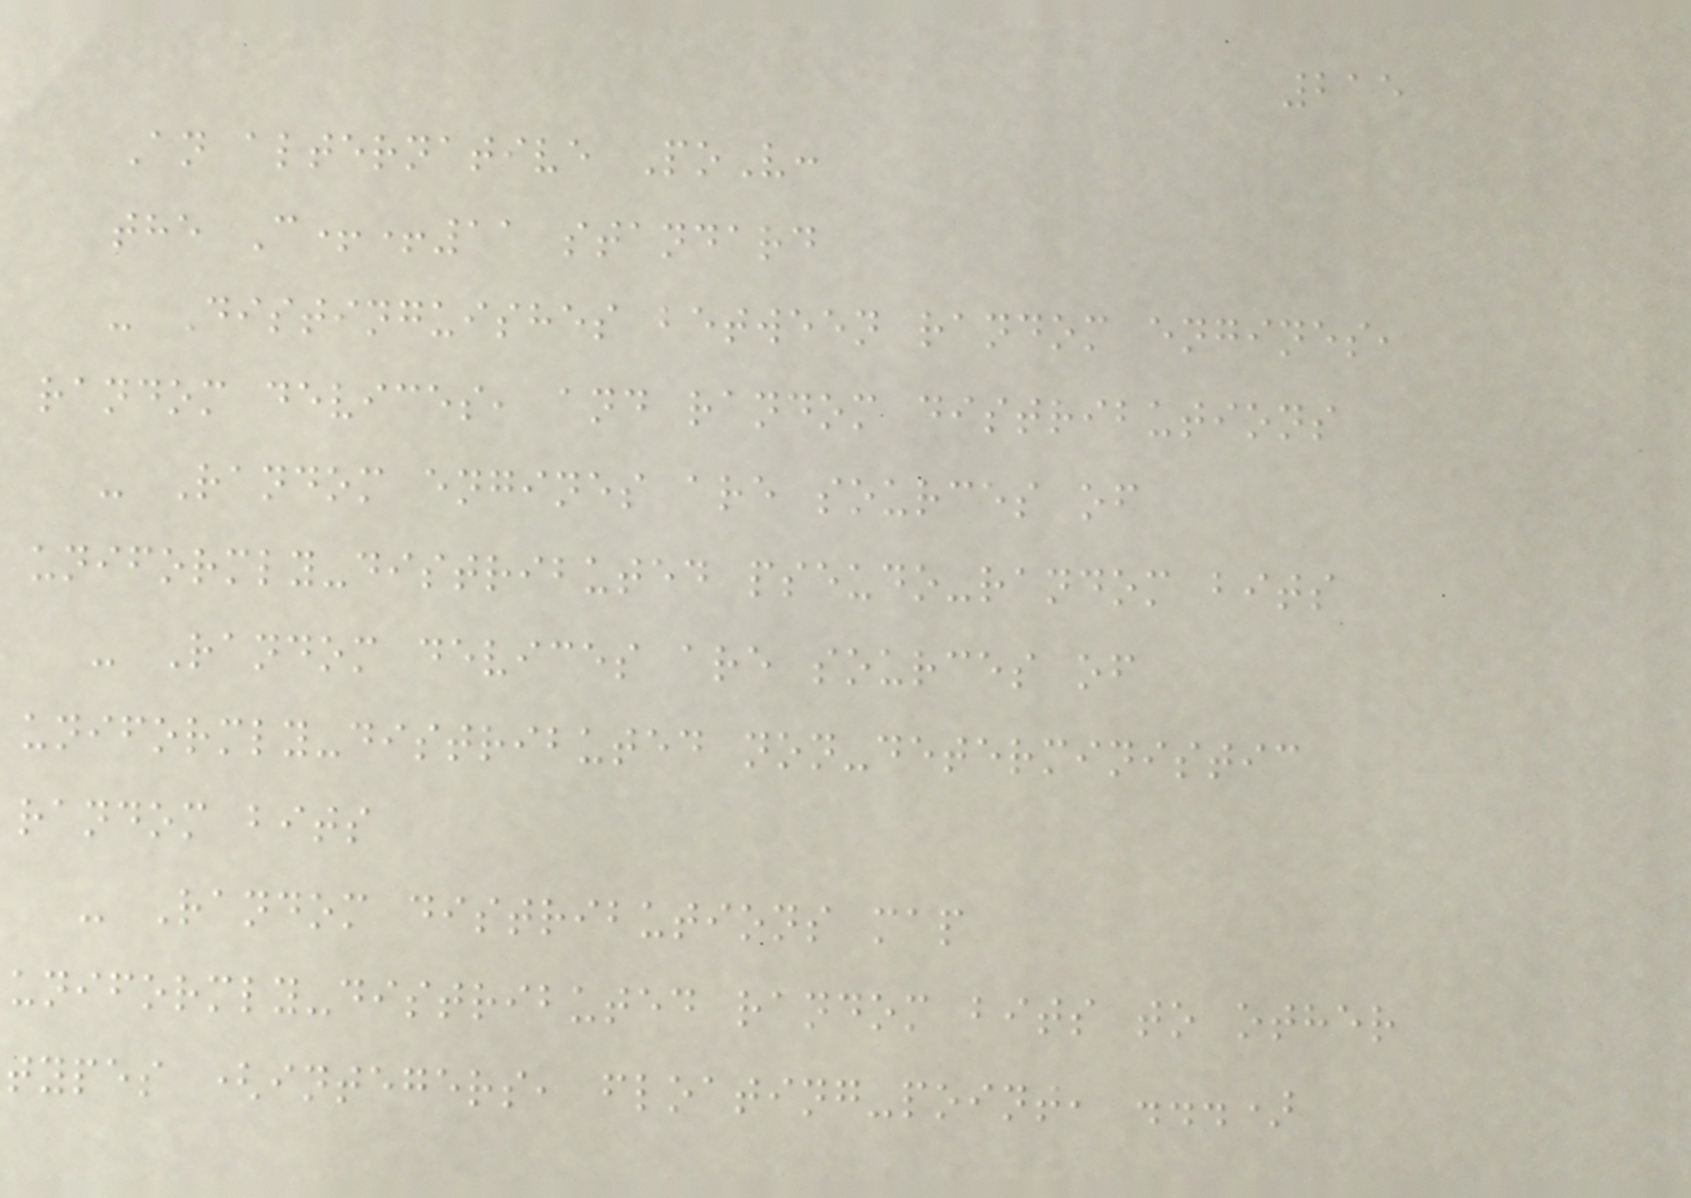215
An alternative PoV:
the C++11 standard
- Distinguishes between random engines,
random devices, and random distributions
- Random engines are sources of
uniformly-distributed pseudo-random bits
- Random devices are sources of
uniformly-distributed non-deterministic
random bits
- Random distributions map
uniformly-distributed random bits to other
types (integers, floating-point, ...)
